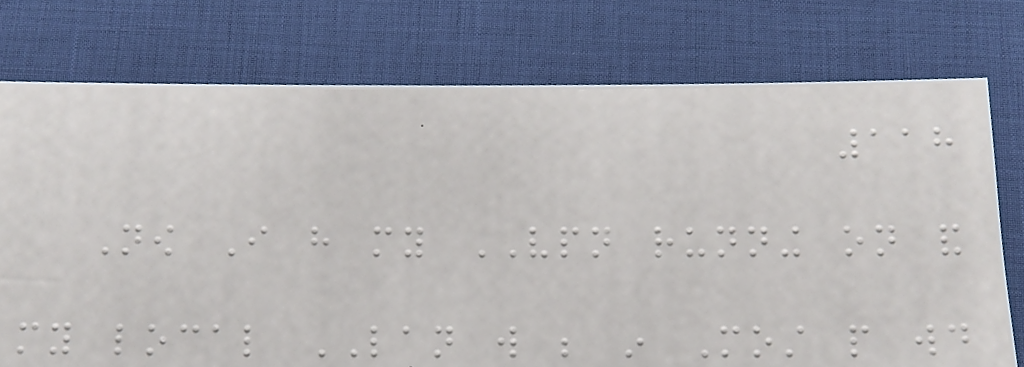118
Now I have my VPN running on and
my local LAN will be in Most people would
